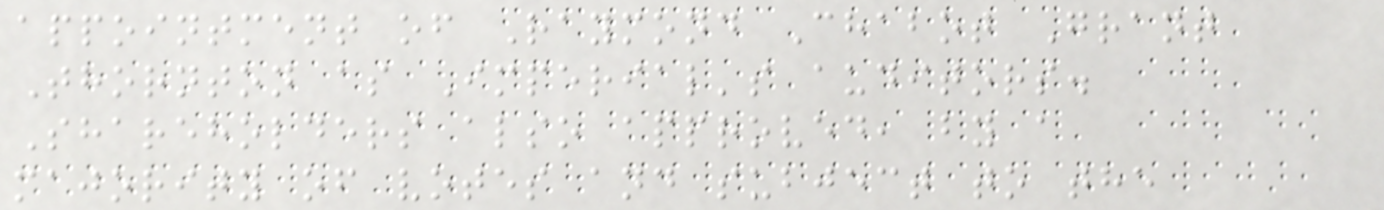appointment of Raymond Chabot Grant
Thornton as Imperial's auditors.
Shareholders also approved, by a
majority of votes and subject to the
